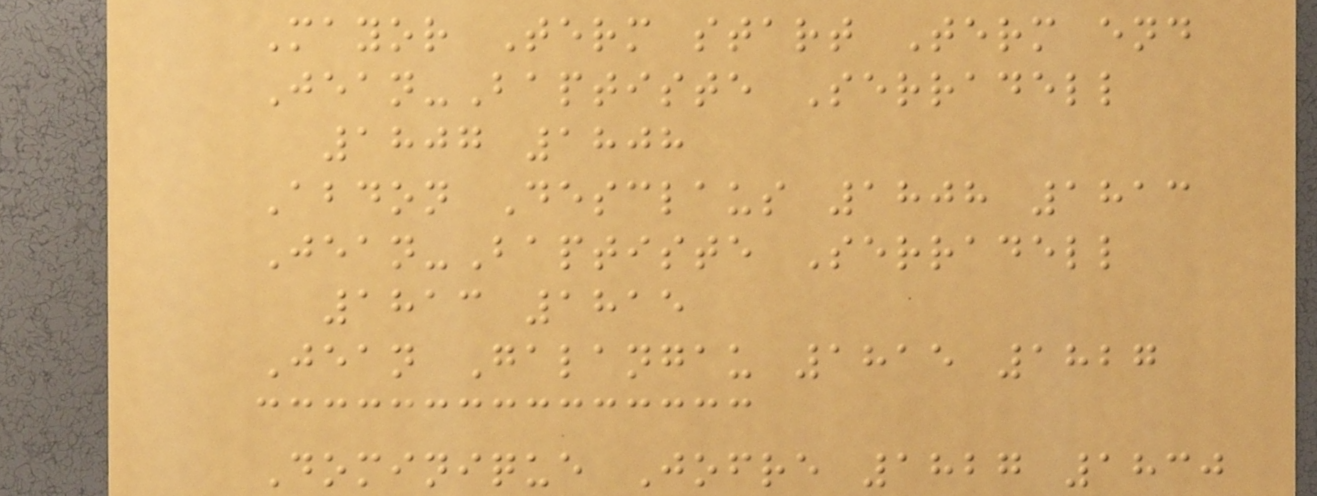Mayor Term start Term end
Jean-Baptiste Serradell
1807 1808
Abdon Desclaus 1808 1813
Jean-Baptiste Serradell
1813 1815
Jean Galangau 1815 1827
Dominique Jofre 1827 1830
